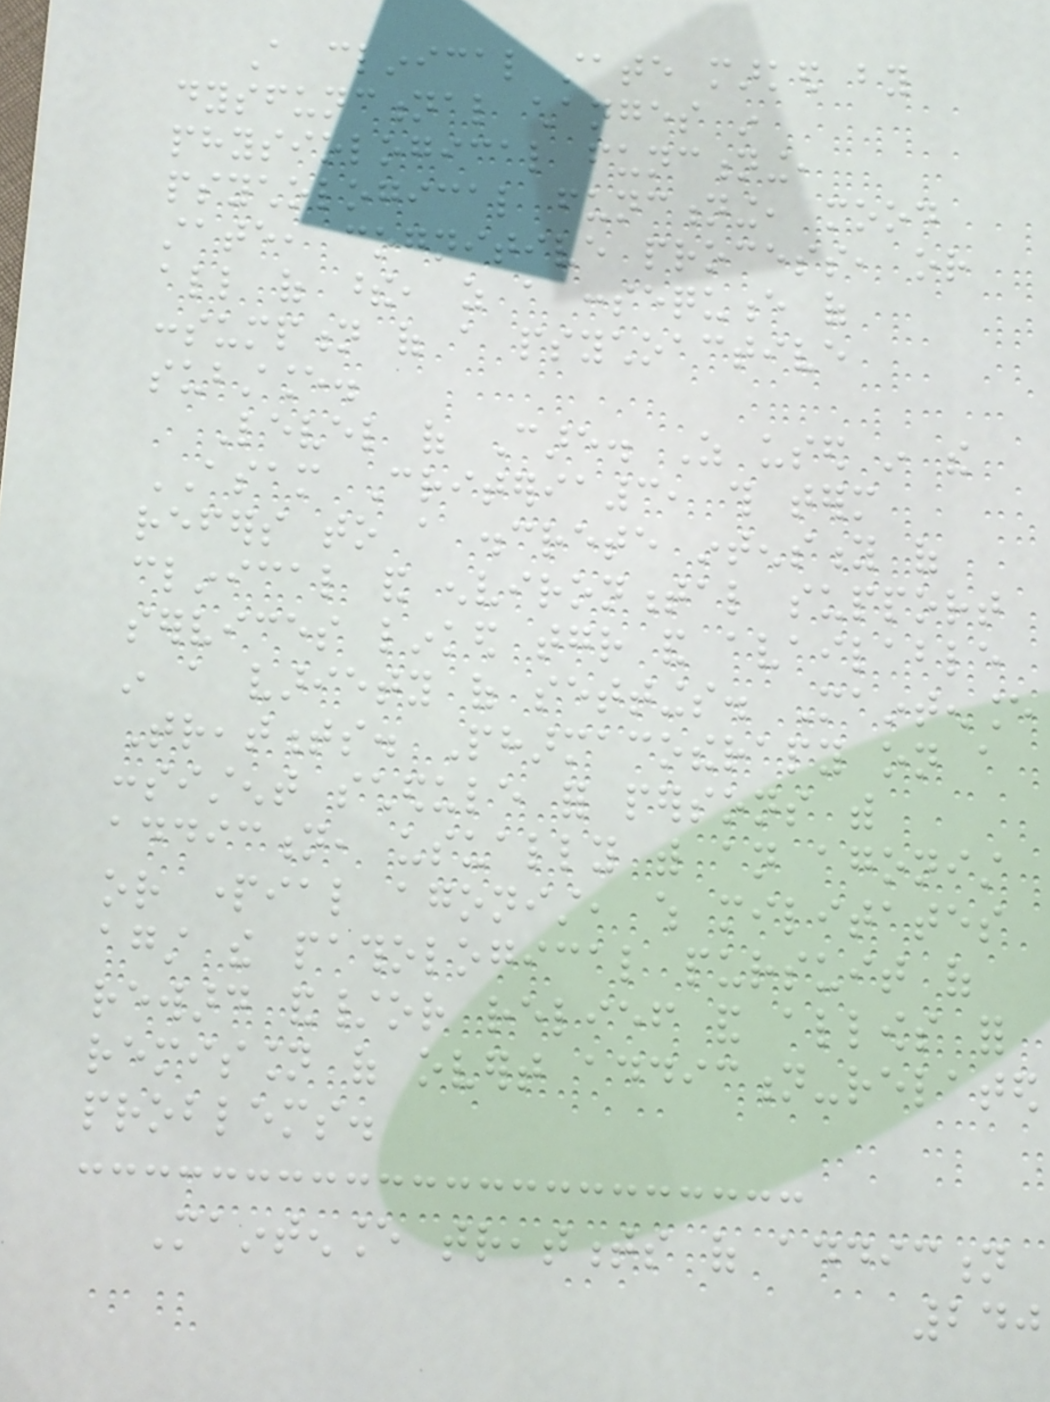A clinical state marked by
dysfunctional changes in
physiological functioning,
psychological functioning, mood
state, cognitive process, or
all of these, as a consequence of
consumption of a psychoactive
substance.
Level of Care. As used in the
ASAM Criteria3, this term
refers to a discrete intensity of
clinical and environmental support
services linked together and available
in a variety of settings. Maintenance
Treatments. Pharmacotherapy on a
consistent schedule for persons with
addiction, usually with an agonist
or partial agonist, which militates
against the pathological pursuit of
reward and/or relief and allows for
remission of overt addiction-related
problems.
Maintenance treatments of addiction
240
